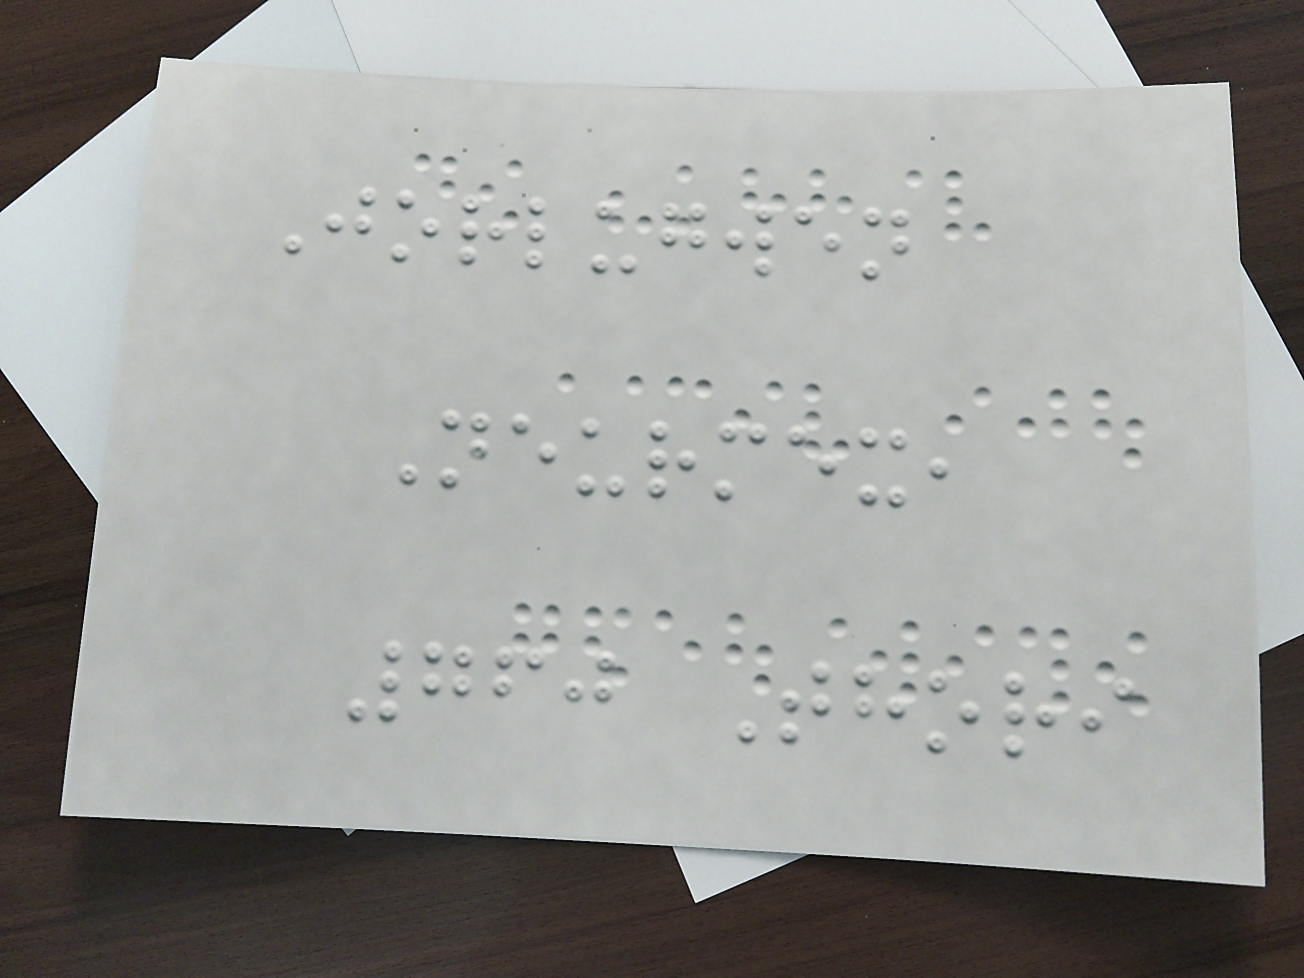Jorlugwen
Neurmex,
760 Thori
